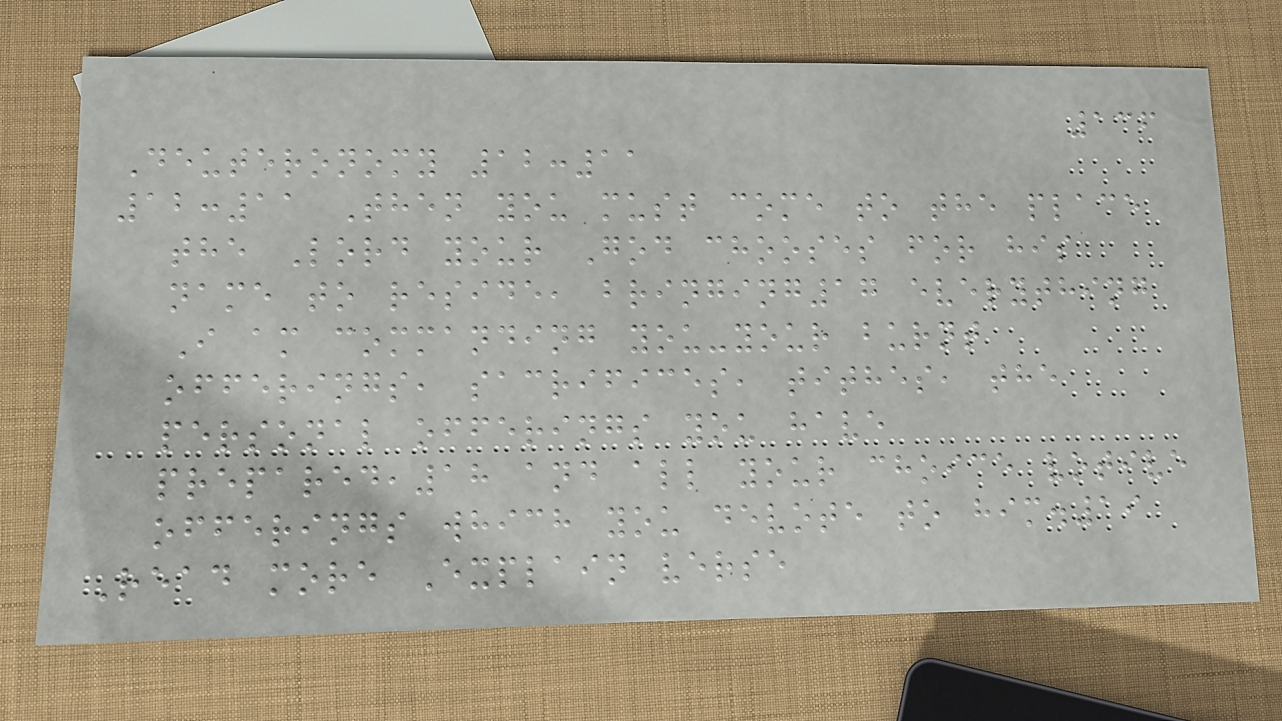136
Deuteronomy 12:11
12:11 Then you must come to the place
the Lord your God chooses for his
name to reside, bringing17 everything
I am commanding you-your burnt
offerings, sacrifices, tithes, the
personal offerings you have
prepared,18 and all your choice votive
offerings which you devote to him.19
Read more Explain verse
